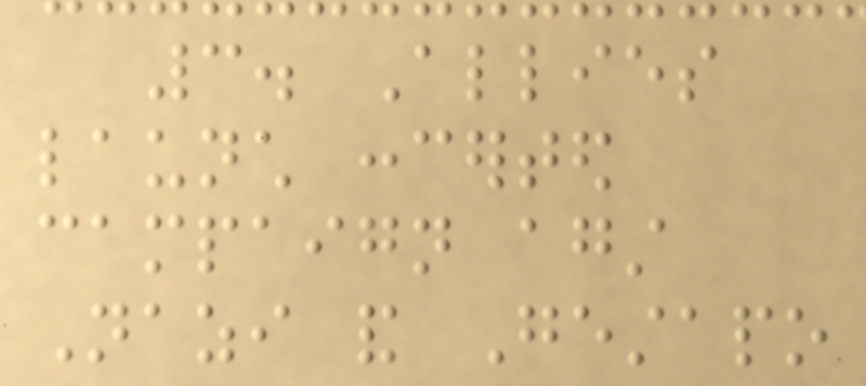3. Allies
launch concerted
campaign against
Nazi and Gestapo
